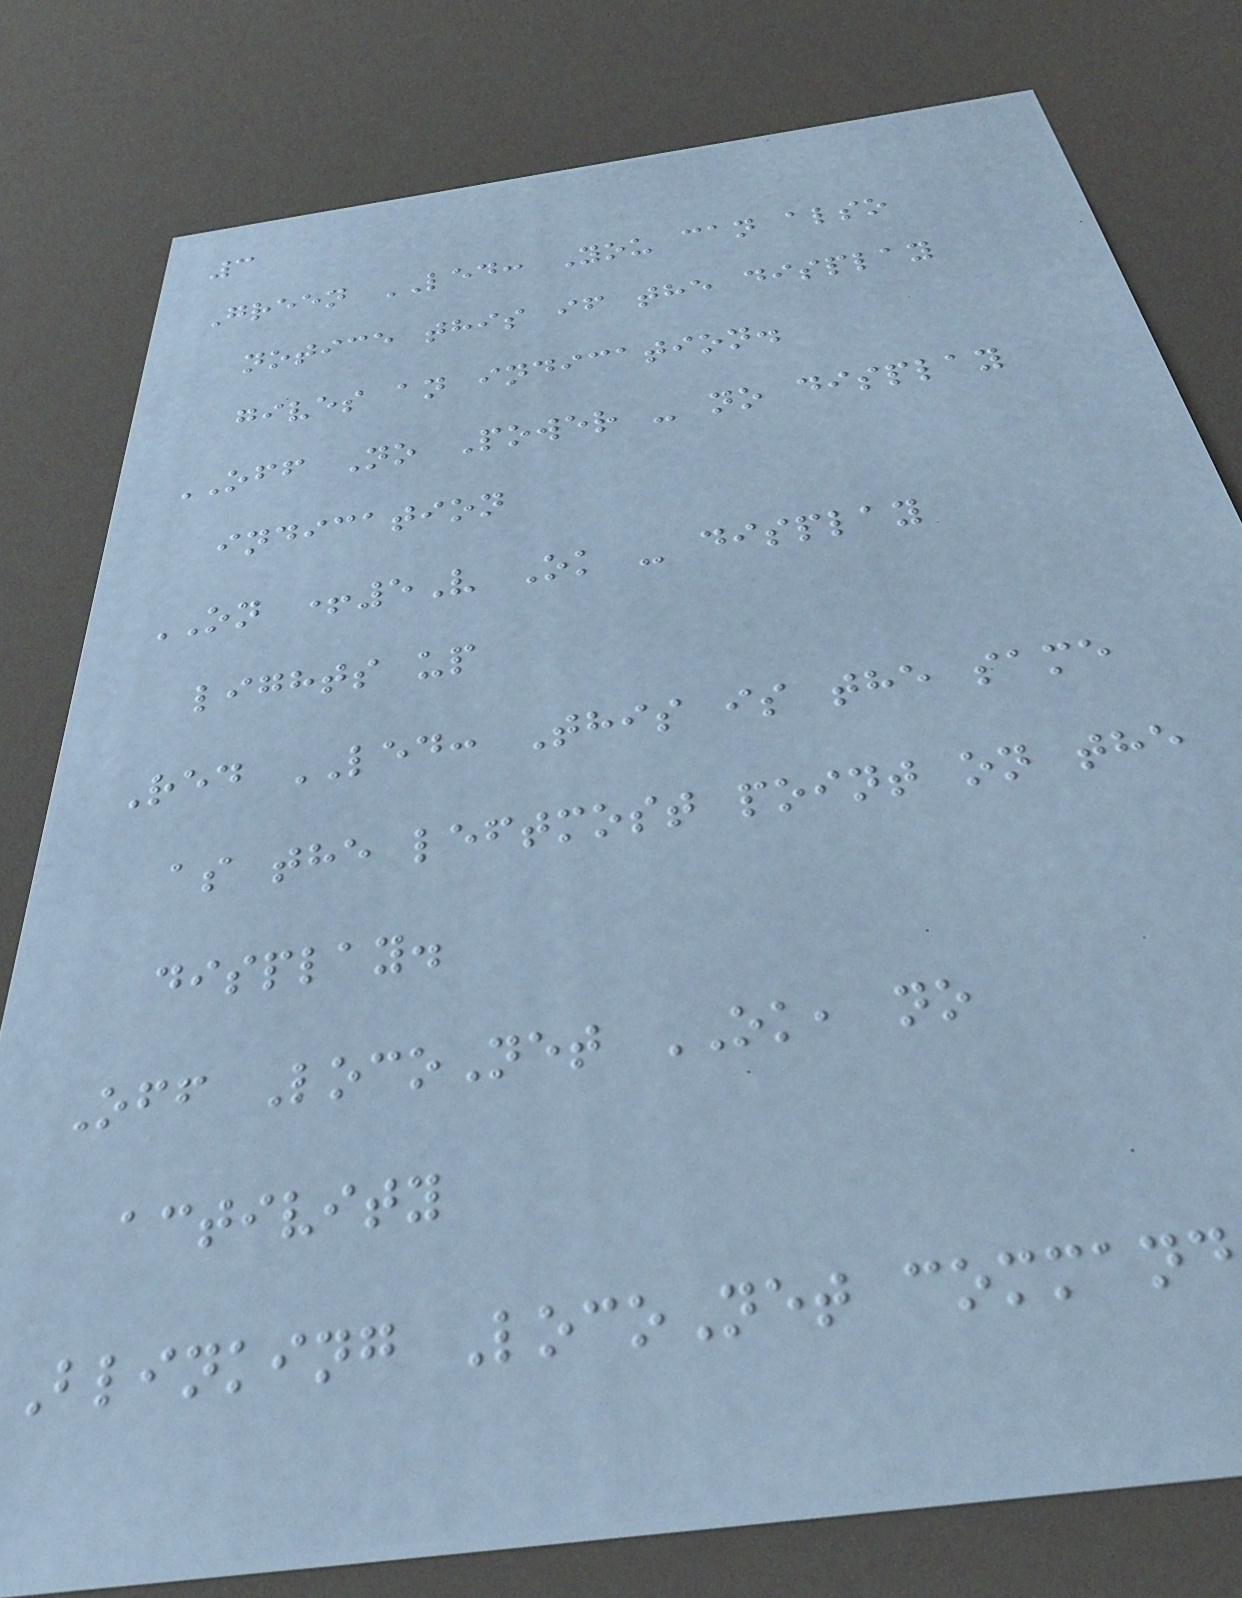3
Green LED: You can also
notice this if the display
gives an indication.
OFF No Power - no display
indication
ON +5V Ok - display
lights up
Red LED: This is the same
as the leftmost point on the
display.
Off LocoNet OK, no
activity
Blinking LocoNet command
